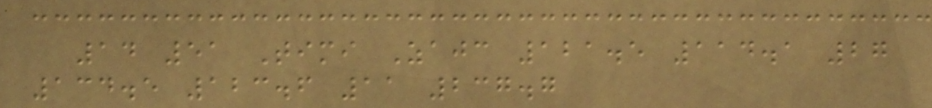14 51 Timi Zajc 121.5 114.1 27
134.5 123.6 11 237.7
